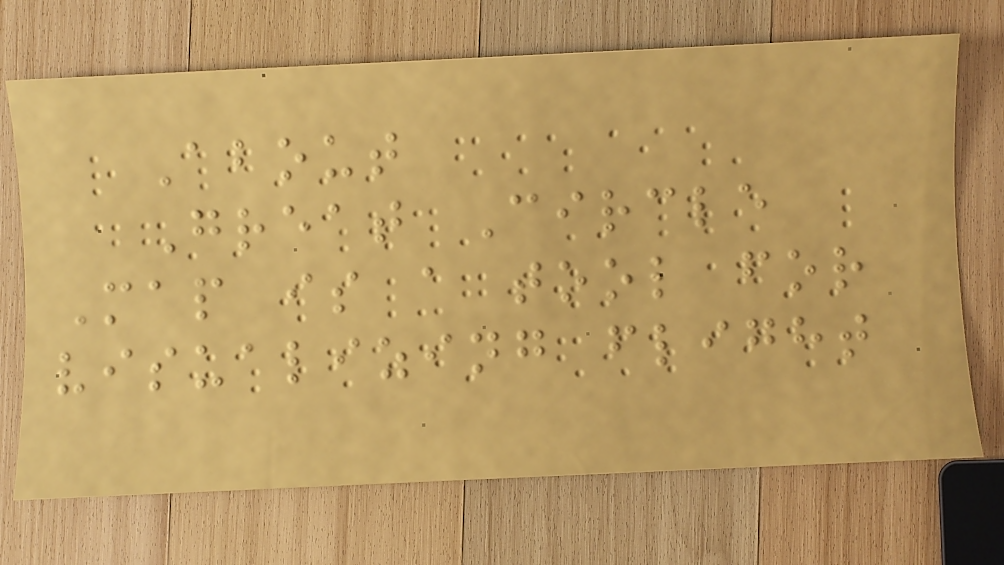About
Great Circle
Map is a tool for
visualizing flight
